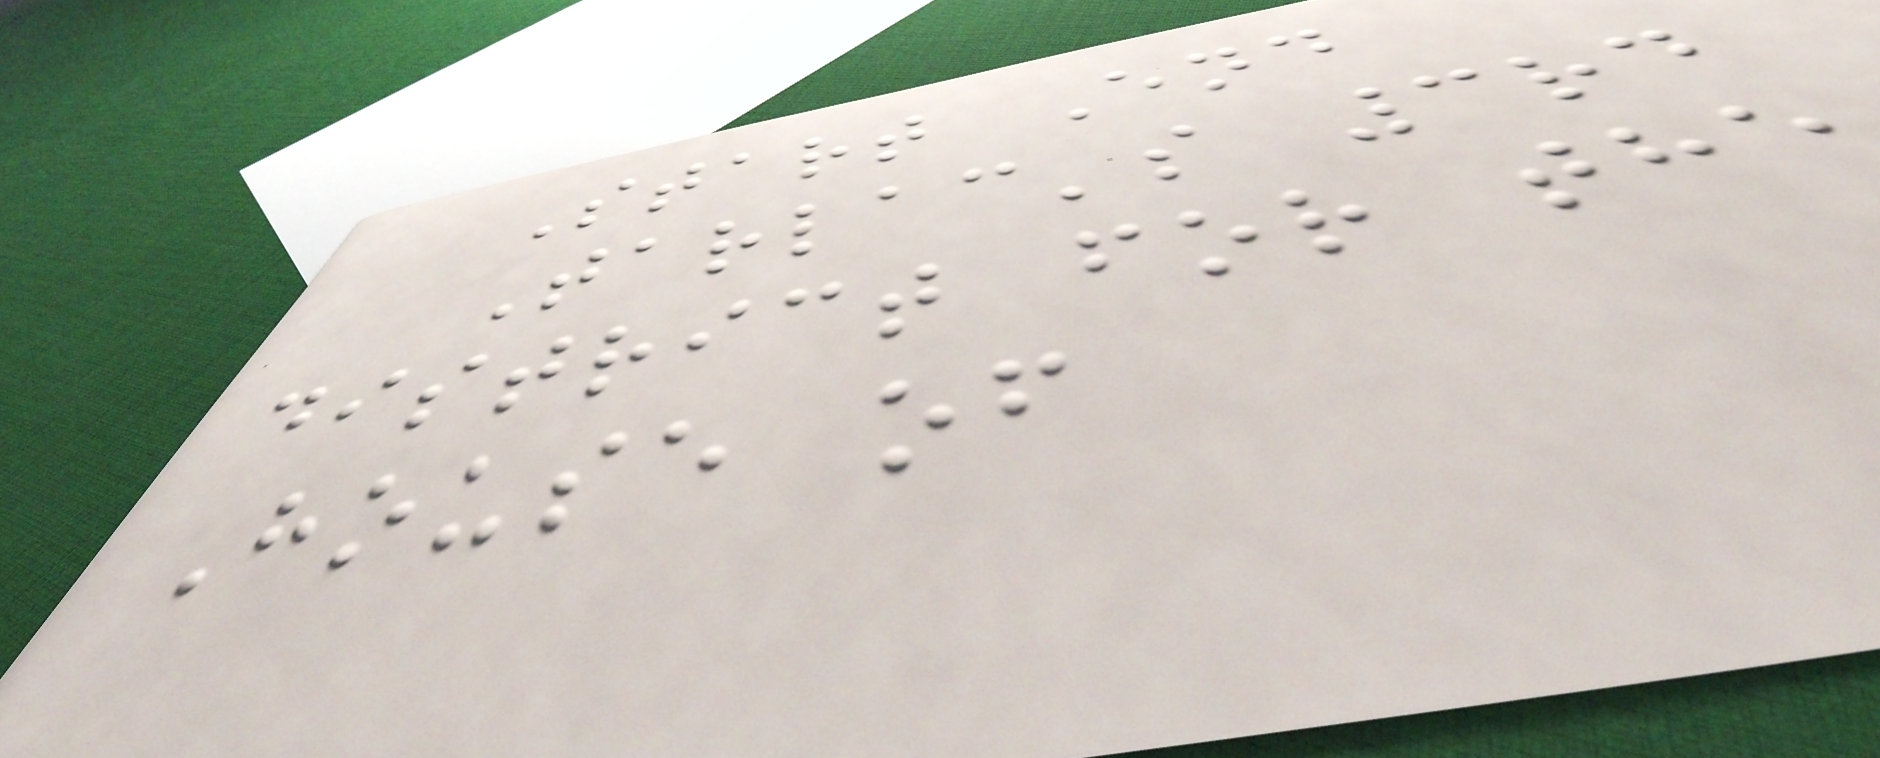Start End
Tarlac's 3rd
district for the
House of
